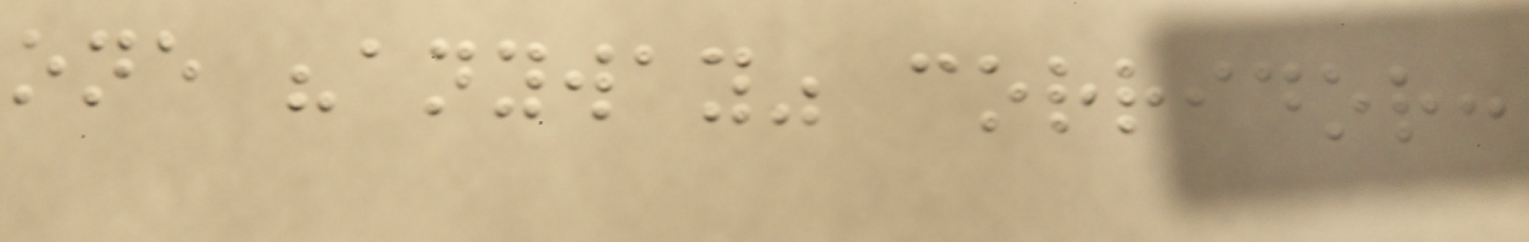one "anyway" corridor:
